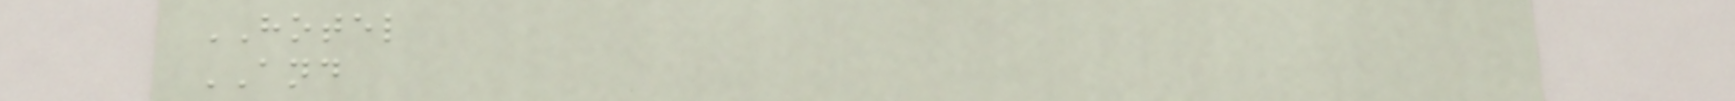HOTEL
AND
